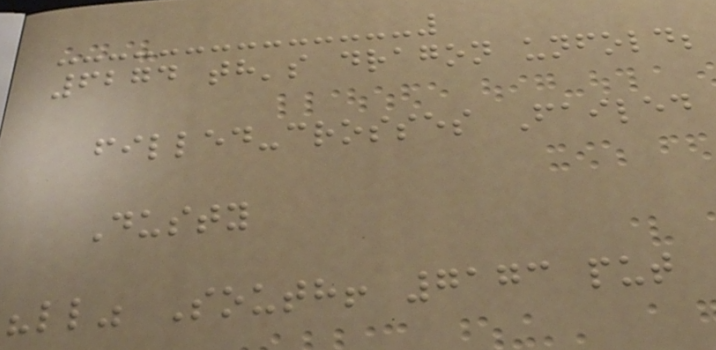6274 th's dragon unfold;
filled-crosses Failed
Dusty
"ll" South! 7173 put
